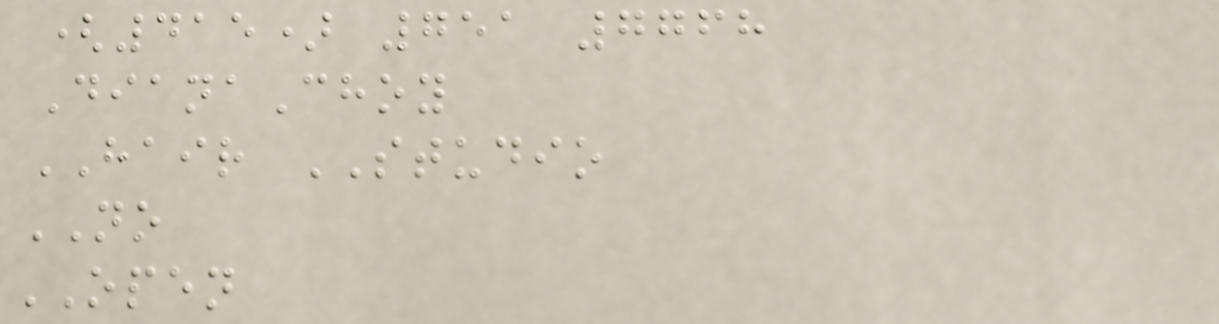(415) 751 7768
DianaChoy
HAIR STUDIO
NO
OPEN
